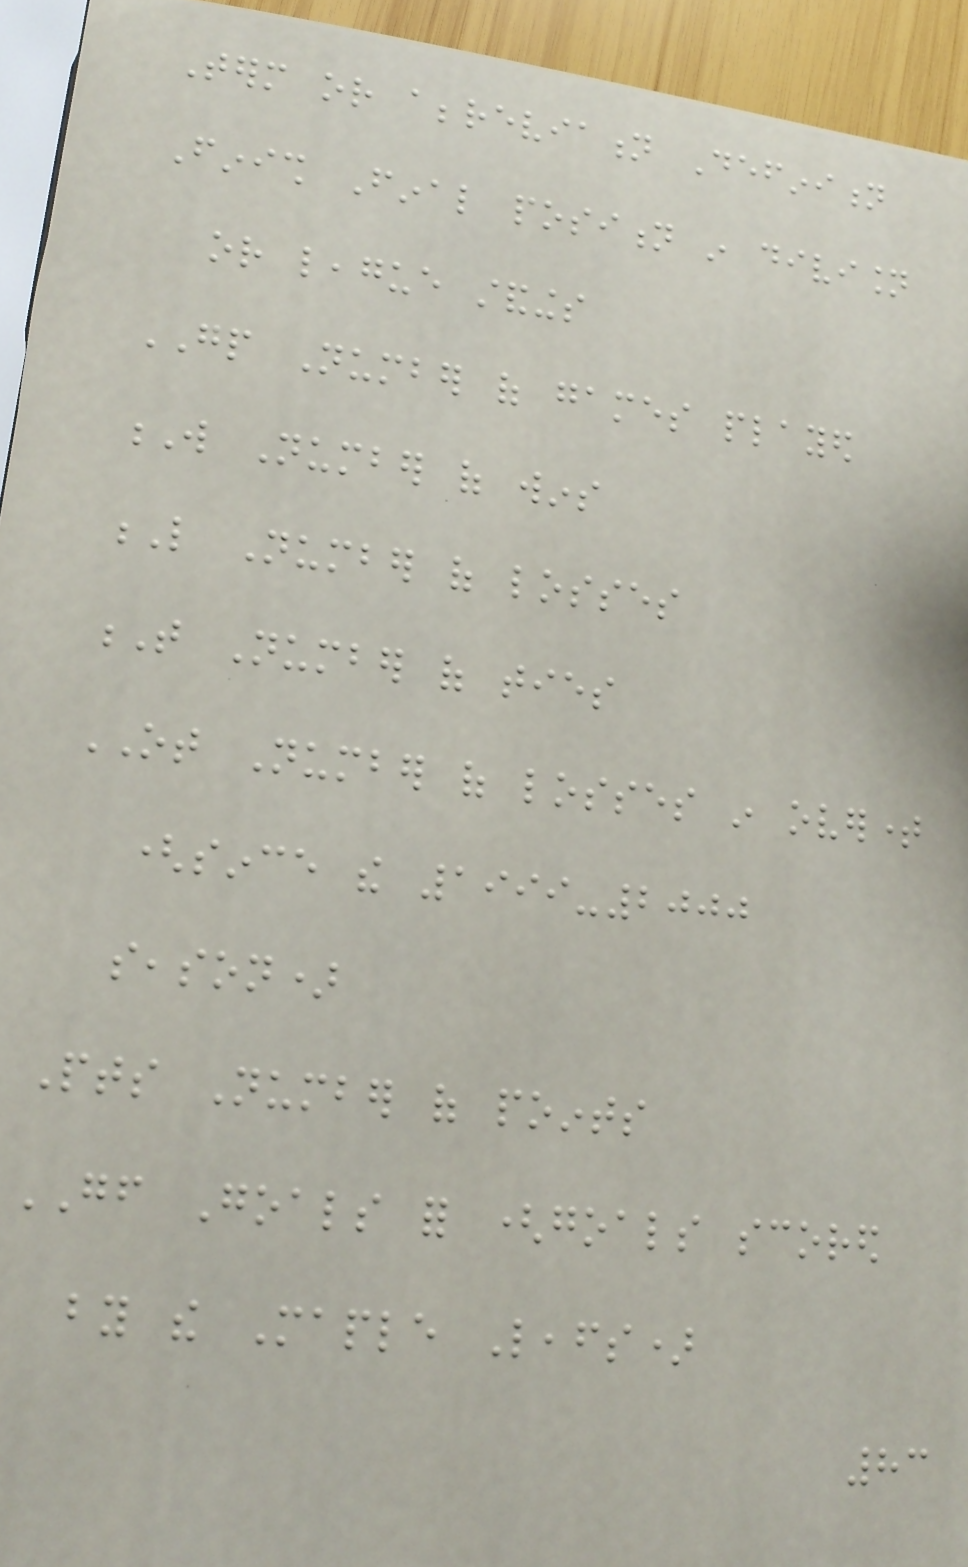Term or abbreviation Definition
Finish Final position in division
or league standings
GP Number of games played
W Number of wins
L Number of losses
T Number of ties
OT Number of losses in overtime
(since the 1999-2000
season)
Pts Number of points
GF Goals for (goals scored
by the Maple Leafs)
83
